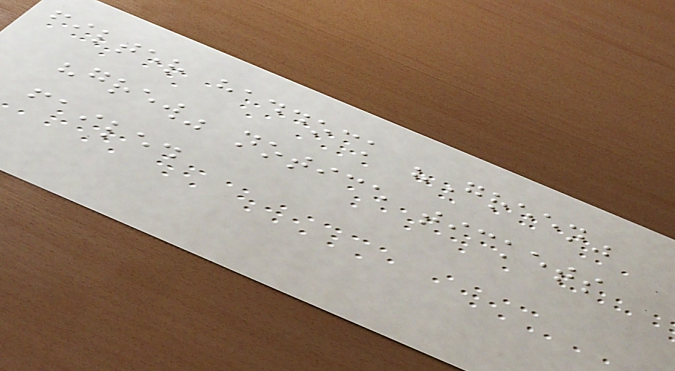filter haddock "Green"
"grew" notice tickets
failed
